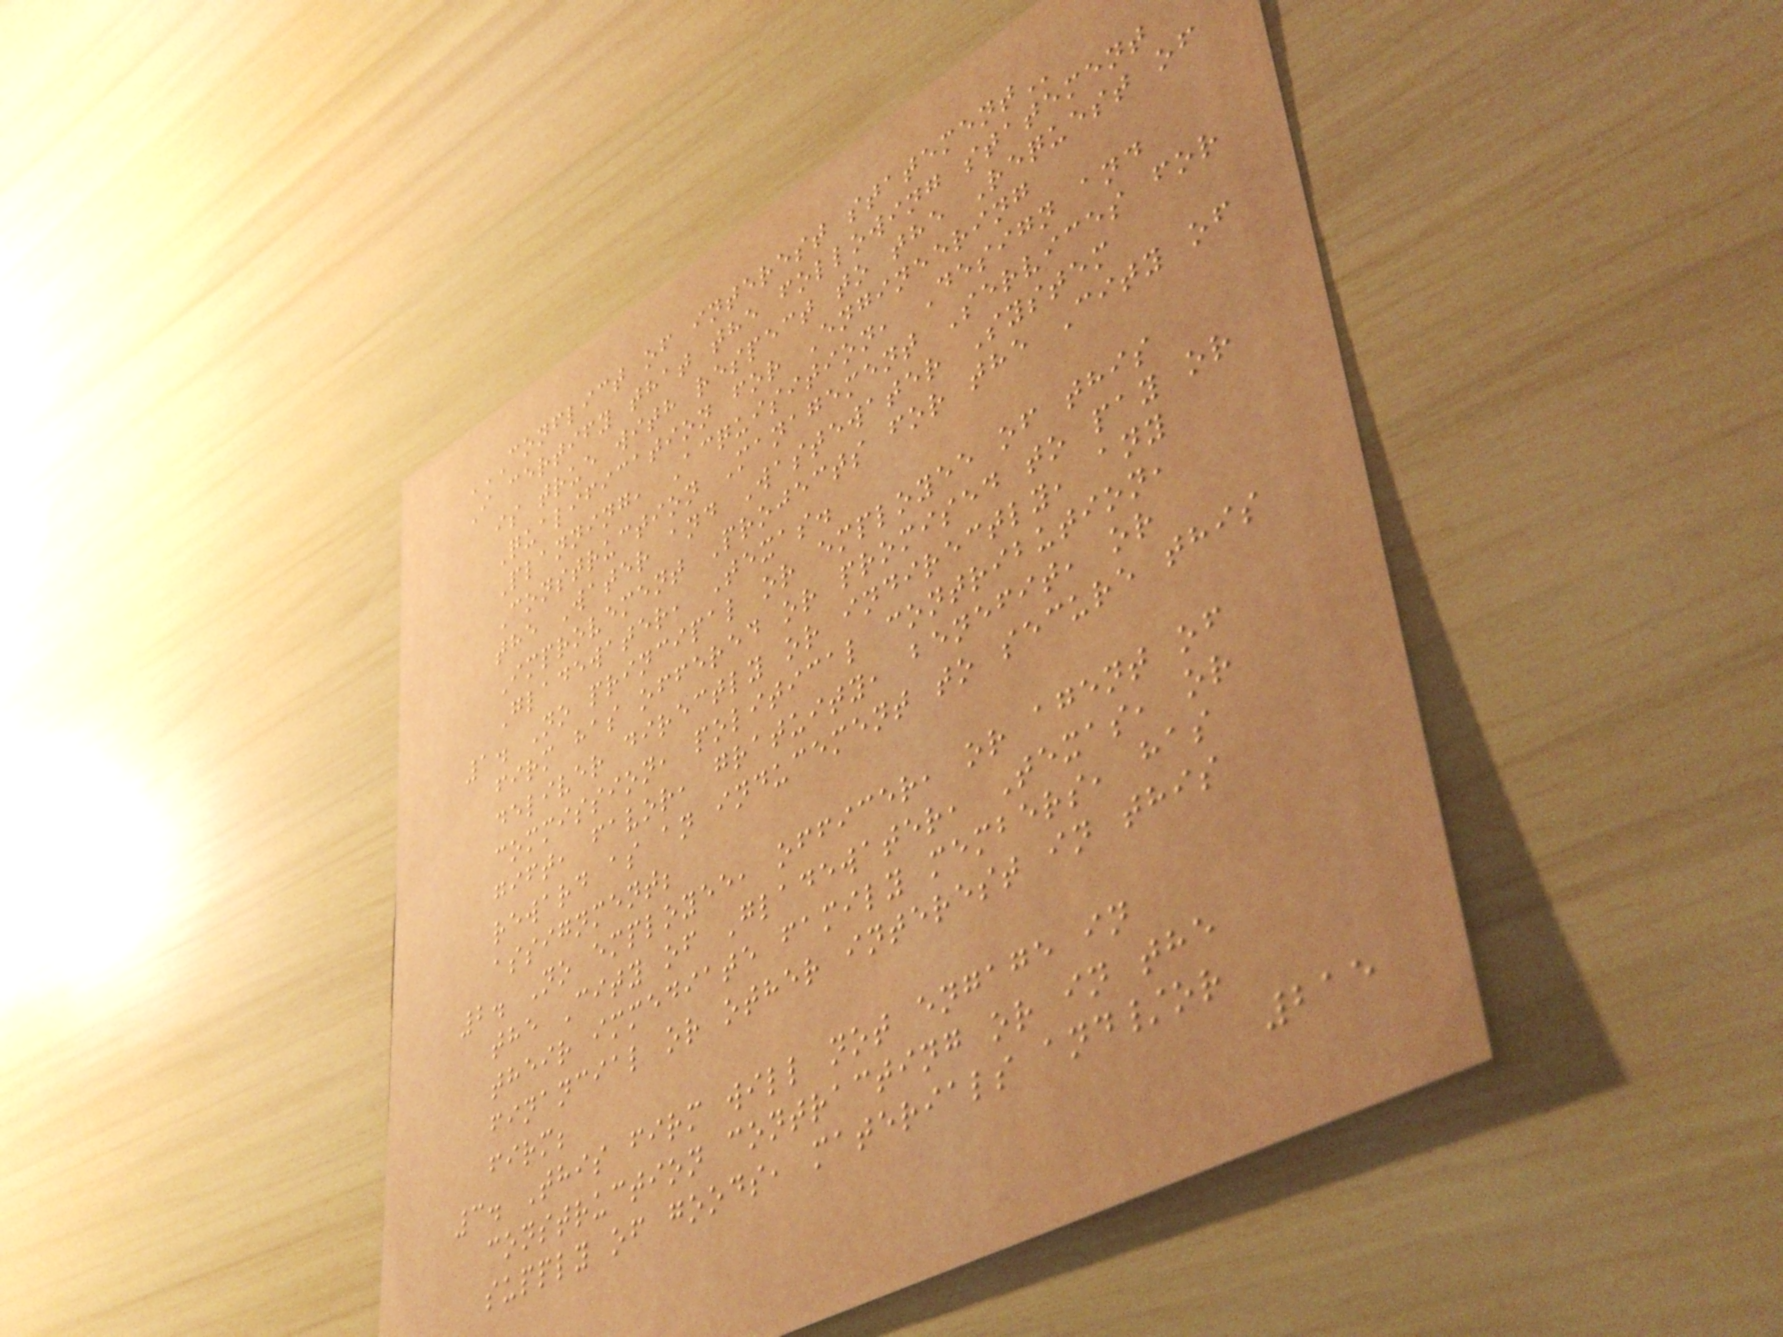CONFLICT OF INTEREST STATEMENT
I certify that the following statement
is true with respect to the Request of
Qualification for Engineering
Planning, Acquisition, Design and
Construction Management Services for
the Water and Wastewater System
Improvement Projects for the City of
Gladewater, Texas.
1. No principal or employee of this
firm has offered or promised to pay or
deliver directly or indirectly, any
commission, political contribution,
gift, favor, gratuity, benefit, or
reward as an inducement to secure this
assignment;
2. No employee, officer, or agent of
the City of Gladewater, Texas, or
their immediate family members, has
financial or other interest in this
firm;
3. This firm will not engage in
construction contracting or in the
supply of goods, materials and/or
215
